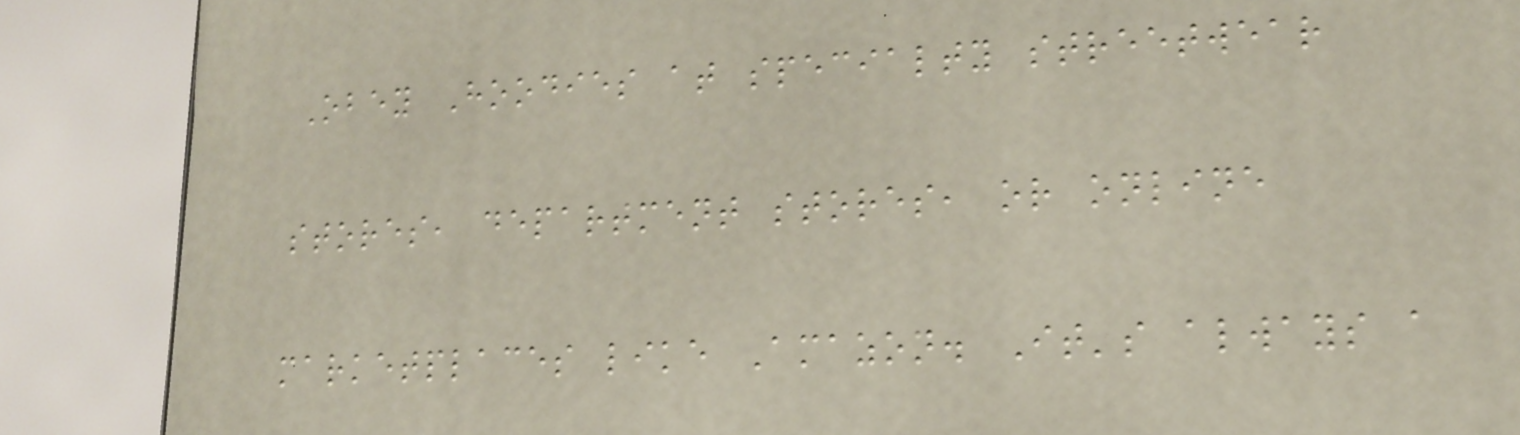Obey Hoodies at specialty streetwear
stores, department stores, or online
marketplaces like Amazon. It's always a
